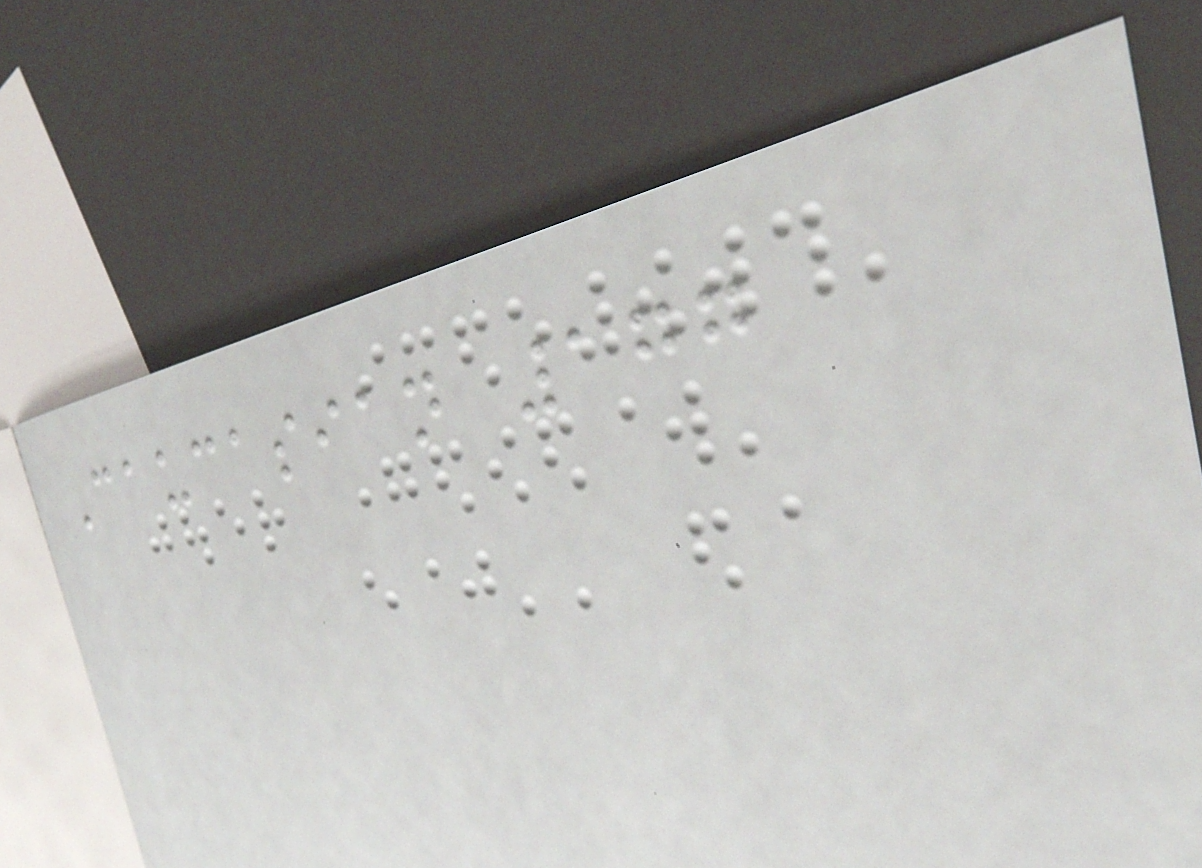Caucasian 177
